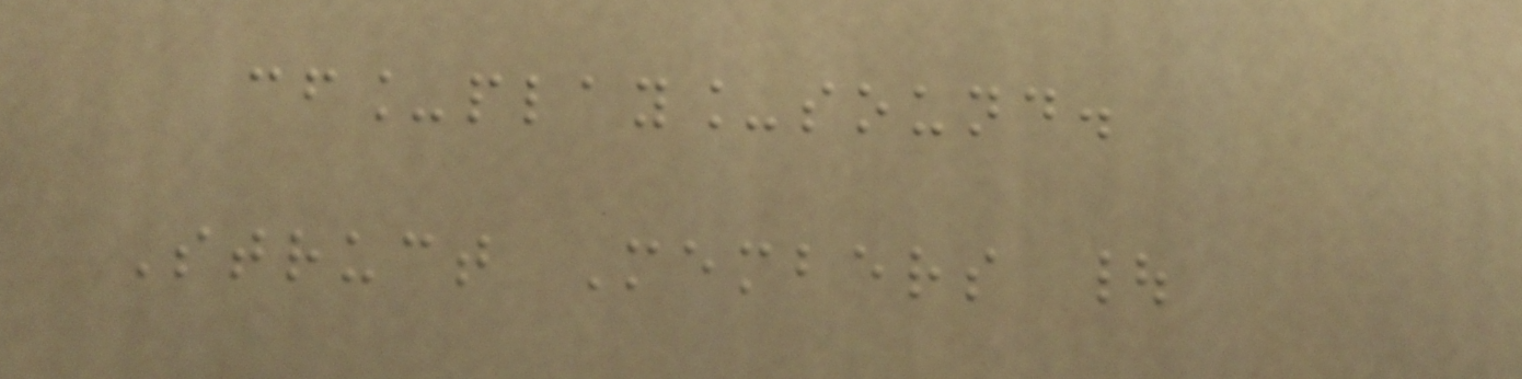cf_play_sound.
Struct Members |
